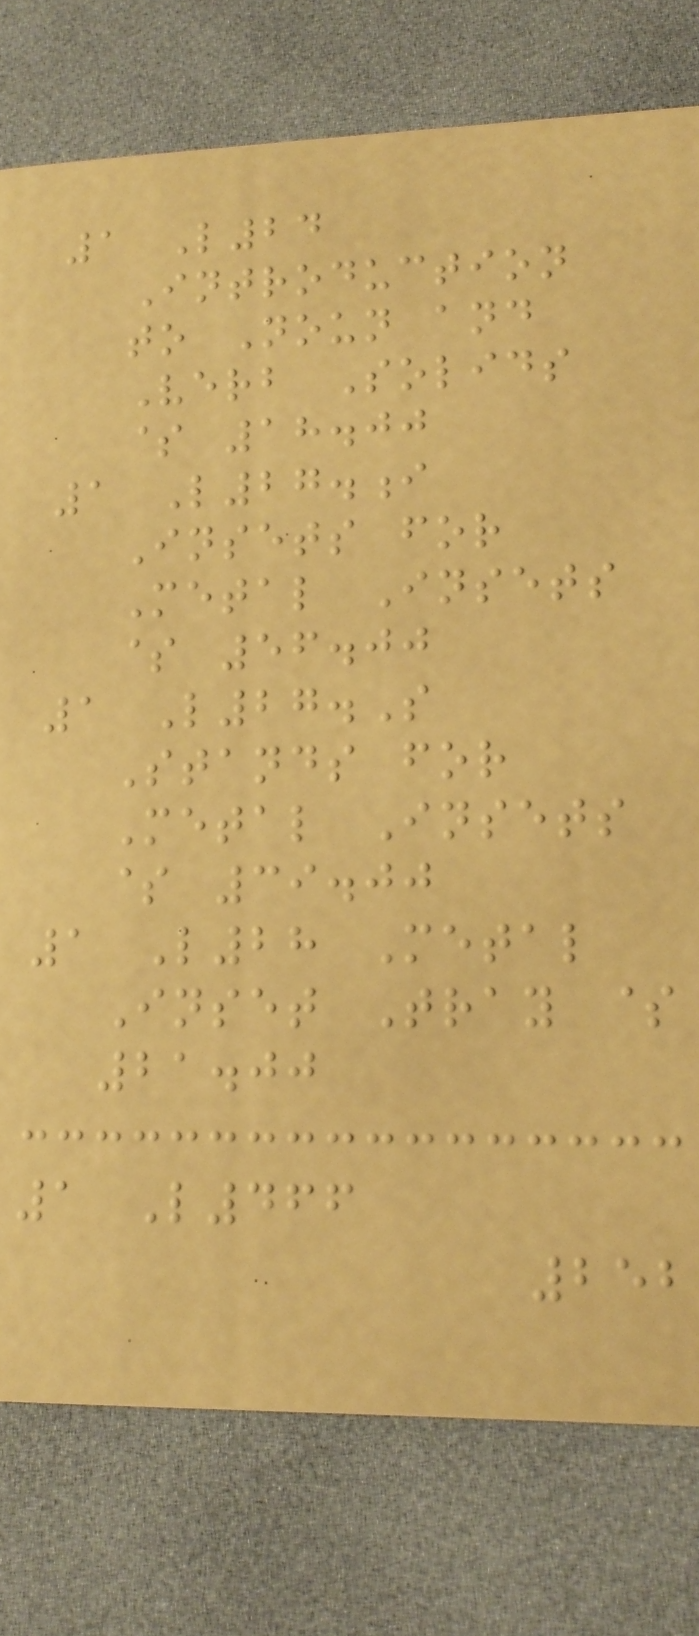1 L24
Introduction
to Noun and
Verb Solids
$ 18.00
1 L27.i
Insets for
Metal Insets
$ 56.00
1 L27.S
Stands for
Metal Insets
$ 39.00
1 L28 Metal
Inset Tray $
21.00
1 L466
252
